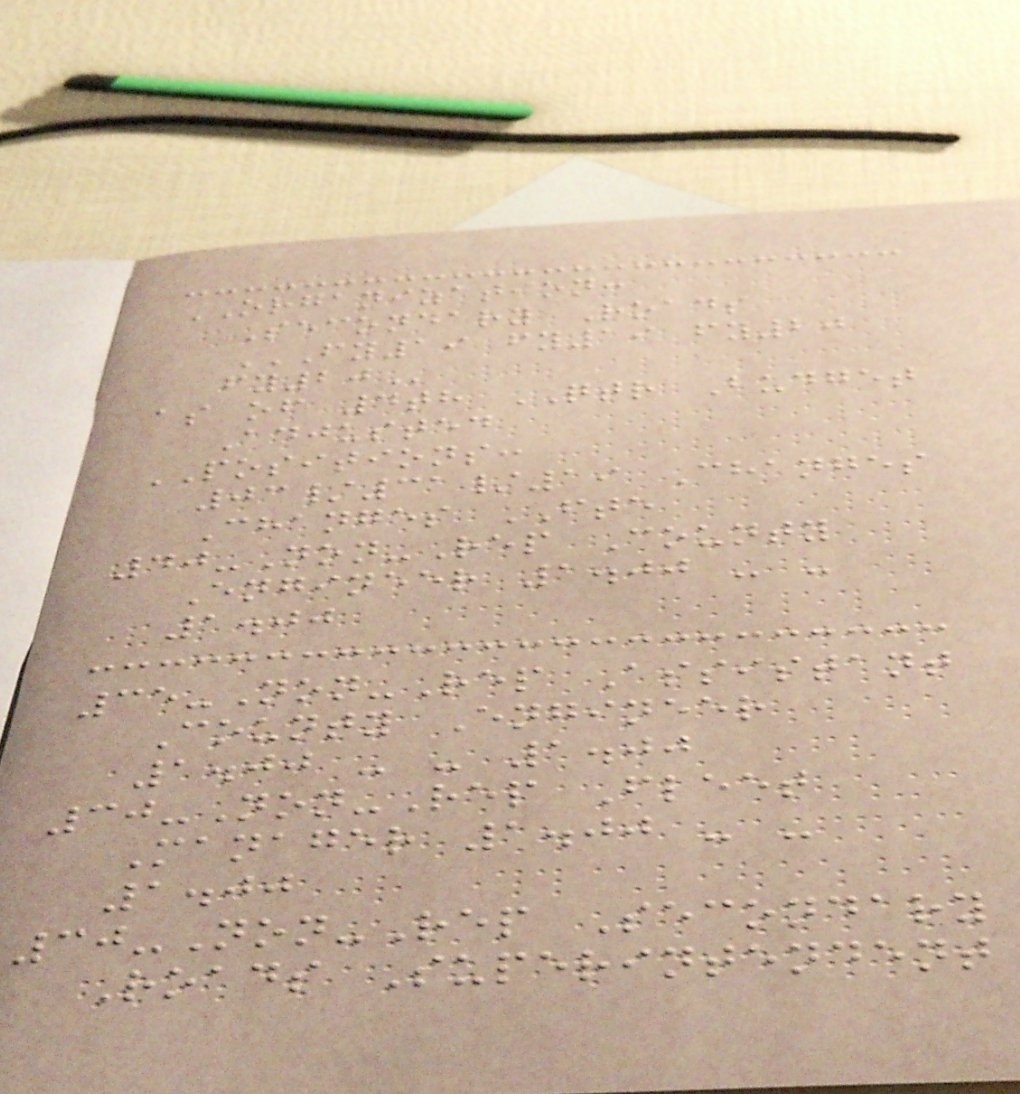ORGANIZATION:
Secondary Roads
FY19 FY19 FY20
FY20
as of 4th QTR Budget
Adjusted
POSITIONS:
03/31/19 Changes
Changes FTE
40-Non-Rep County
Engineer 1.00 - -
1.00
35-Non-Rep Assistant
County Engineer
1.00 - - 1.00
30-Non-Rep Fleet
Manager 1.00 - -
1.00
30-Non-Rep Secondary
Roads Superintendent
